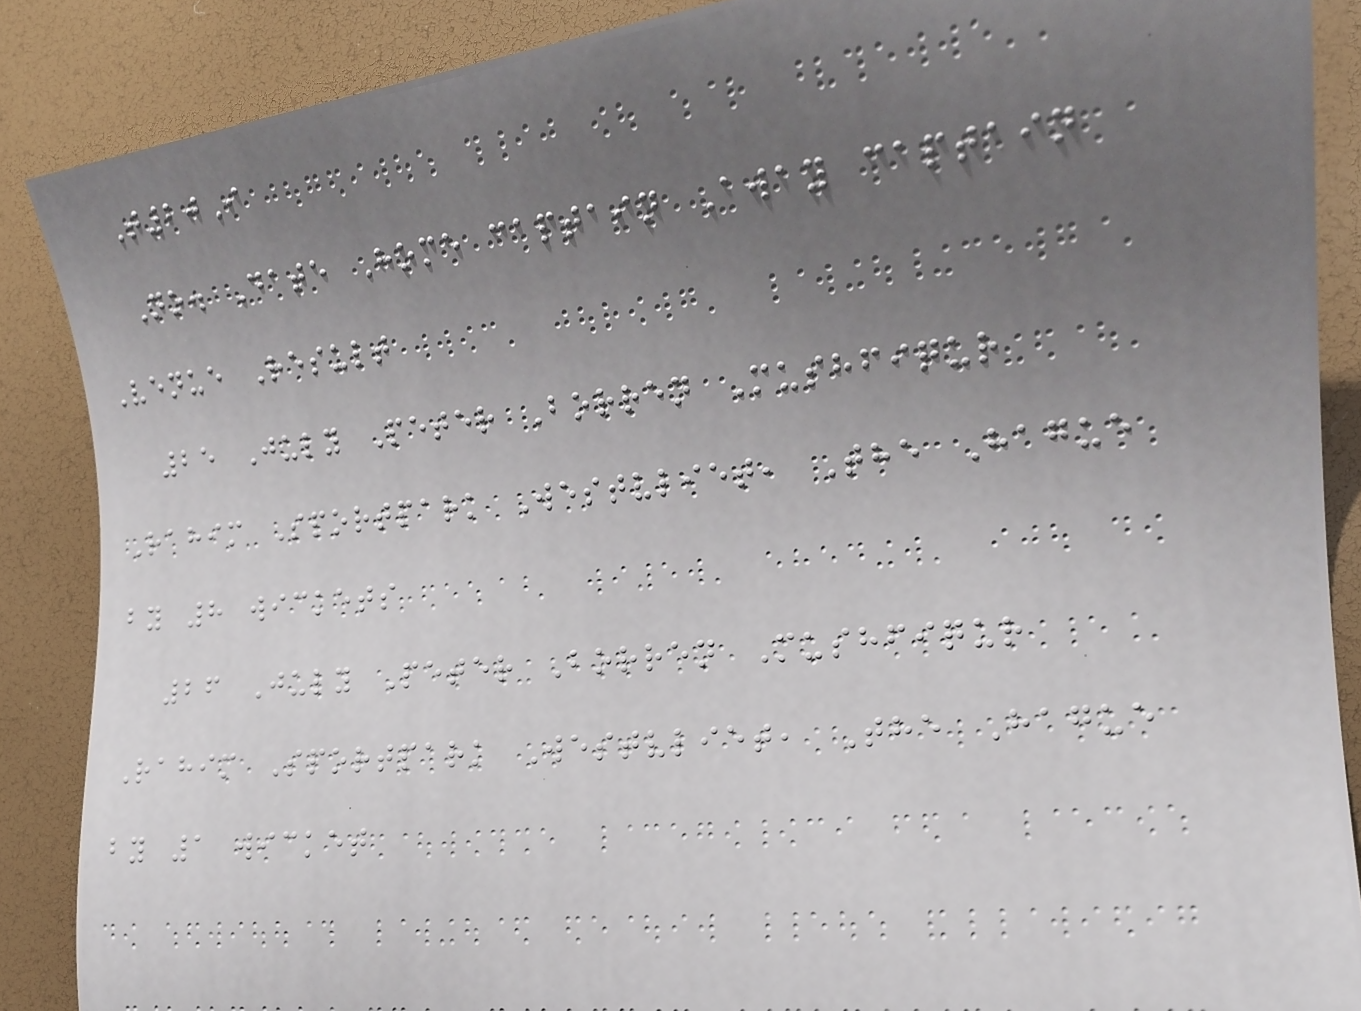T20I
No. Date Home captain Away captain
Venue Result
25 July Peter Borren Mushfiqur
Rahim Sportpark Westvliet, The Hague
by 8 wickets
26 July Peter Borren Mushfiqur
Rahim Sportpark Westvliet, The Hague
by 1 wicket
